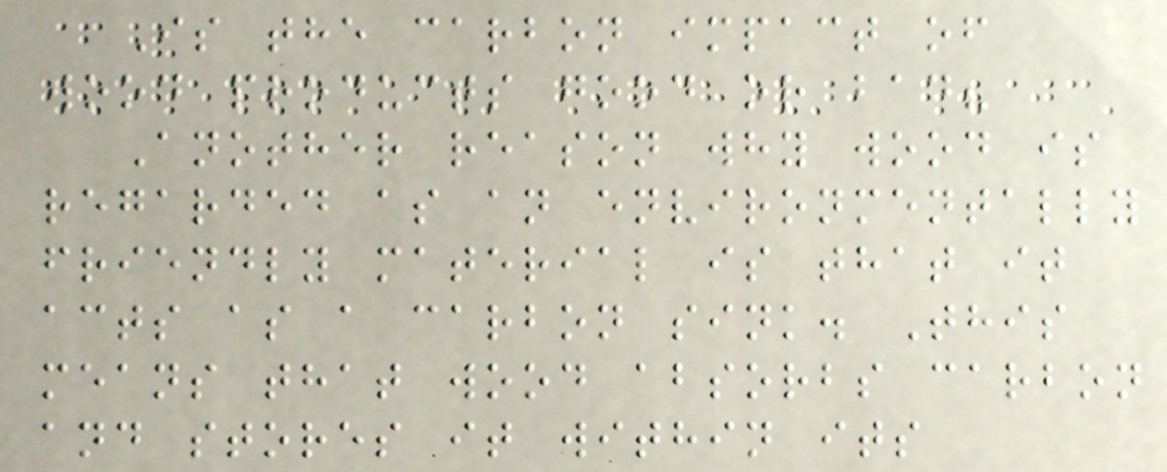Is the carbon impact of
wood products good or bad?
Another reason why wood is
regarded as an environmentally
friendly material is that it
acts as a carbon sink. This
means that wood absorbs carbon
and stores it within its
